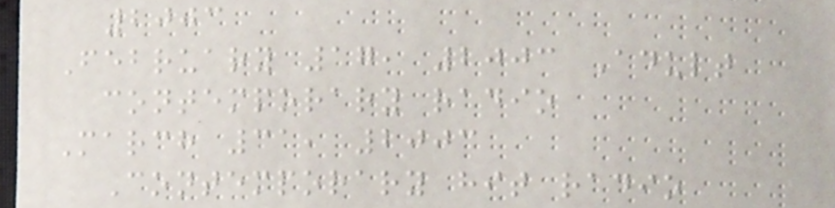2003
February 17, 2003 Adult
contemporary radio
March 31, 2003
Contemporary hit radio
